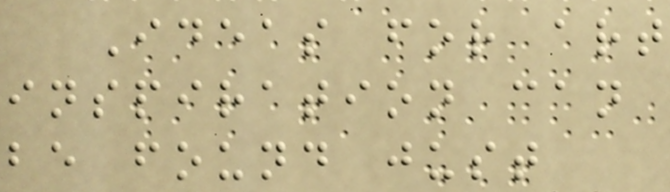Ideas for art
inspiration can
be found just
